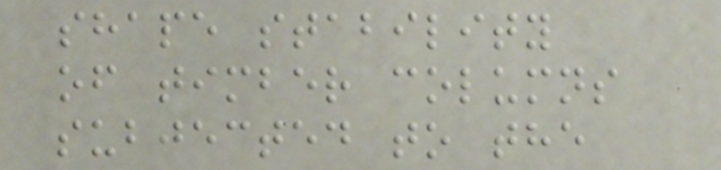shape stability
of timber columns
subjected to the
